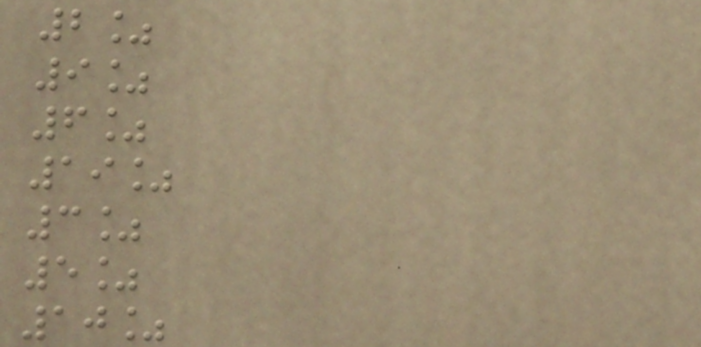2%
9%
6%
19%
3%
5%
10%
